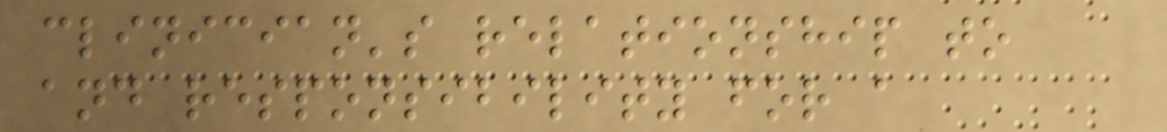clinician's relationship to
and responsibility for a
